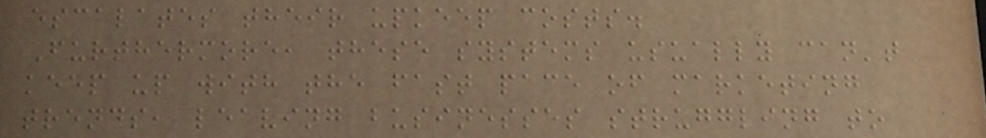escalates their upkeep costs.
Furthermore, these systems usually can't
keep up with the fast pace of marketing
trends, leaving businesses struggling to
